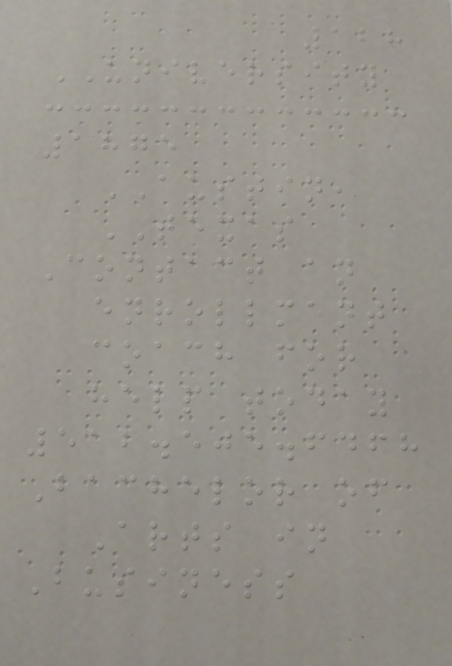128
UNIVERSITY
1875
AUSTIN,
TEXAS
Contact an
enrollment
coach for
help today
512.505.6468
Bachelor of
Arts in
Business
